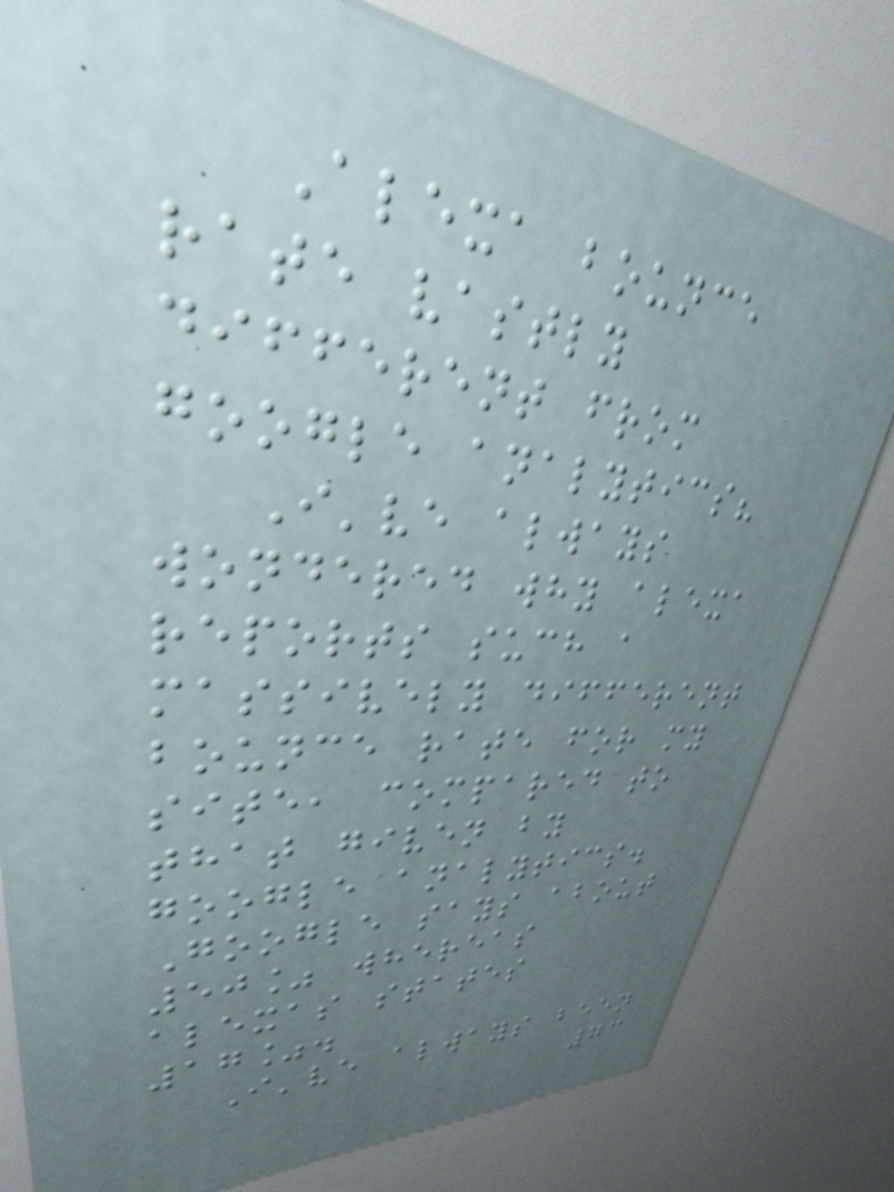Alexa bounce
rate vastly
different from
google analytics?
I've always
wondered why alexa
reports such a
massively different
bounce rate for my
site, compared to
that given by
google analytics.
Google says about
50% whereas
alexas states
17%.
I've always been
73
